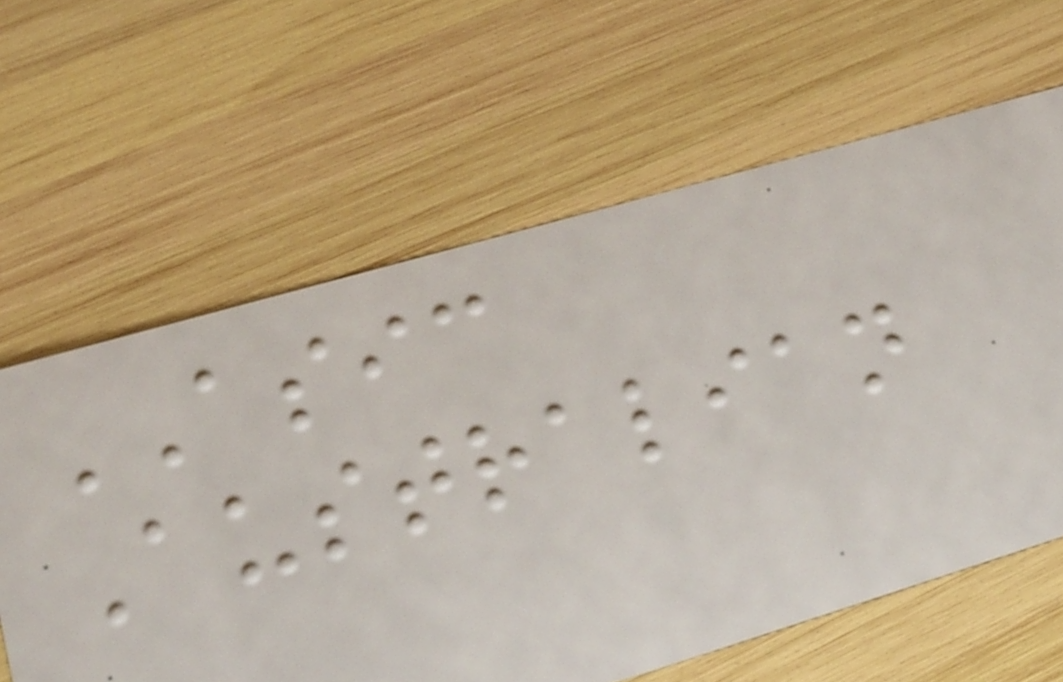ASIC
Australian
